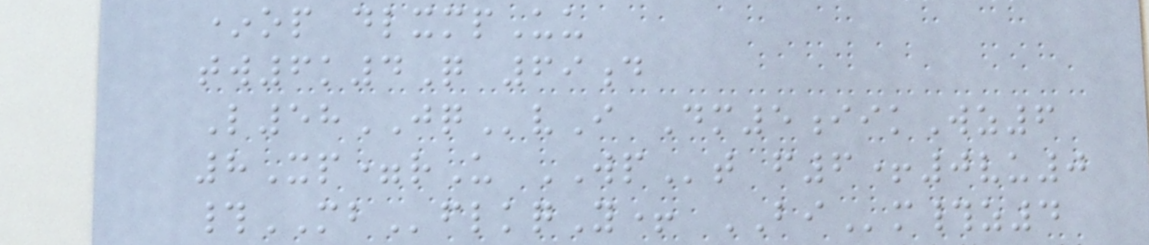*op dlxmpUu
tw6k4Q 69d
L58JQvI Dm5iikWz6
8Xp=rU WPt f6+0vu0
#MBflkqY+ BIm#z4
